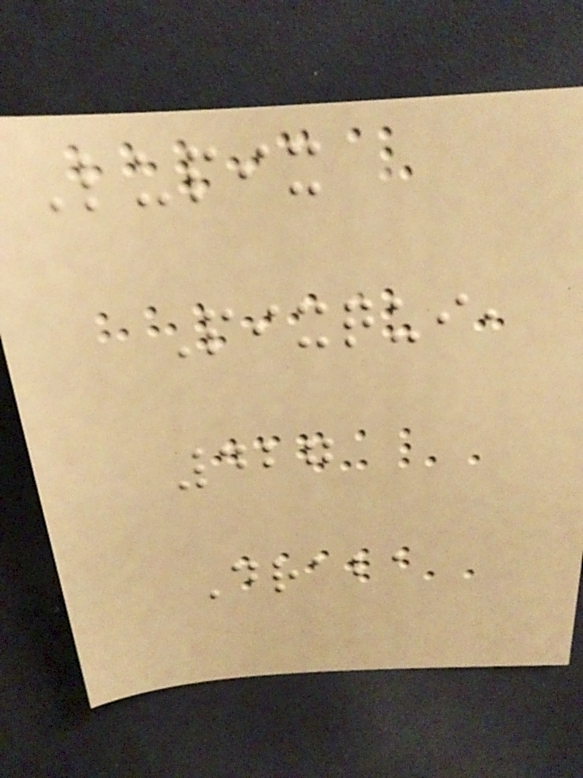Lupix
Pixqui,
427
Draba
